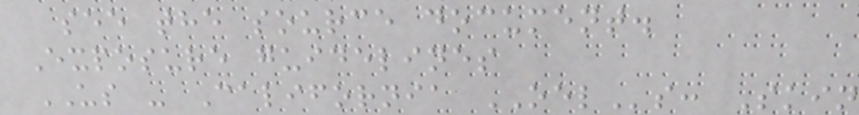see the source document.
Exposure guidelines
US - California OELs: Skin
